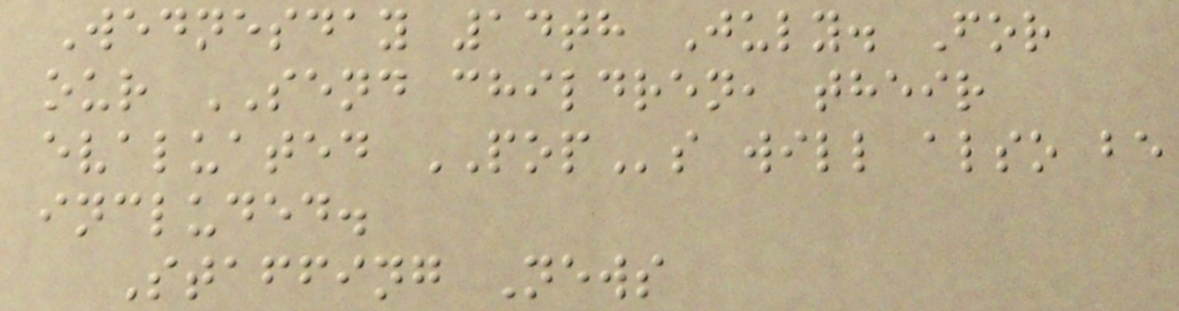Wednesday 14th July. For
our SEND children, their
evaluated POPs will also be
included.
Staffing News
